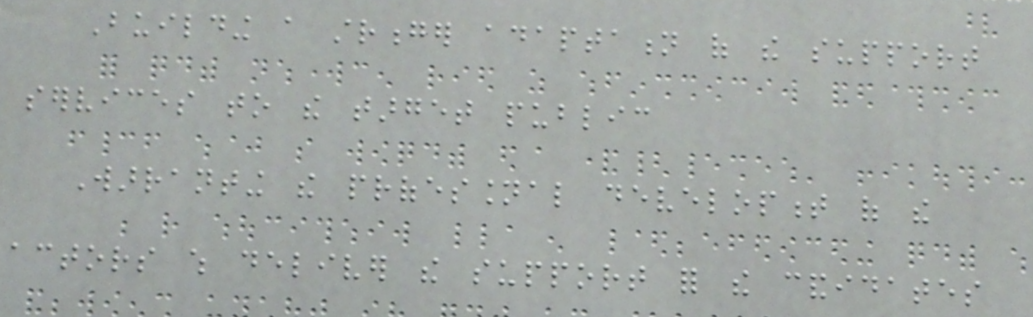Building a stronger adaptation of the support
services to the target public
Warranting the professional development of the
actors which deliver the support for the candidates
